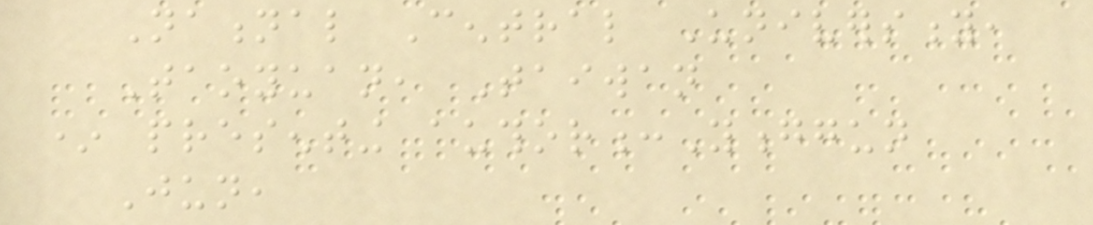National Central University,
Taoyuan, Taiwan
* presenting author:Yonggun
Jun,
